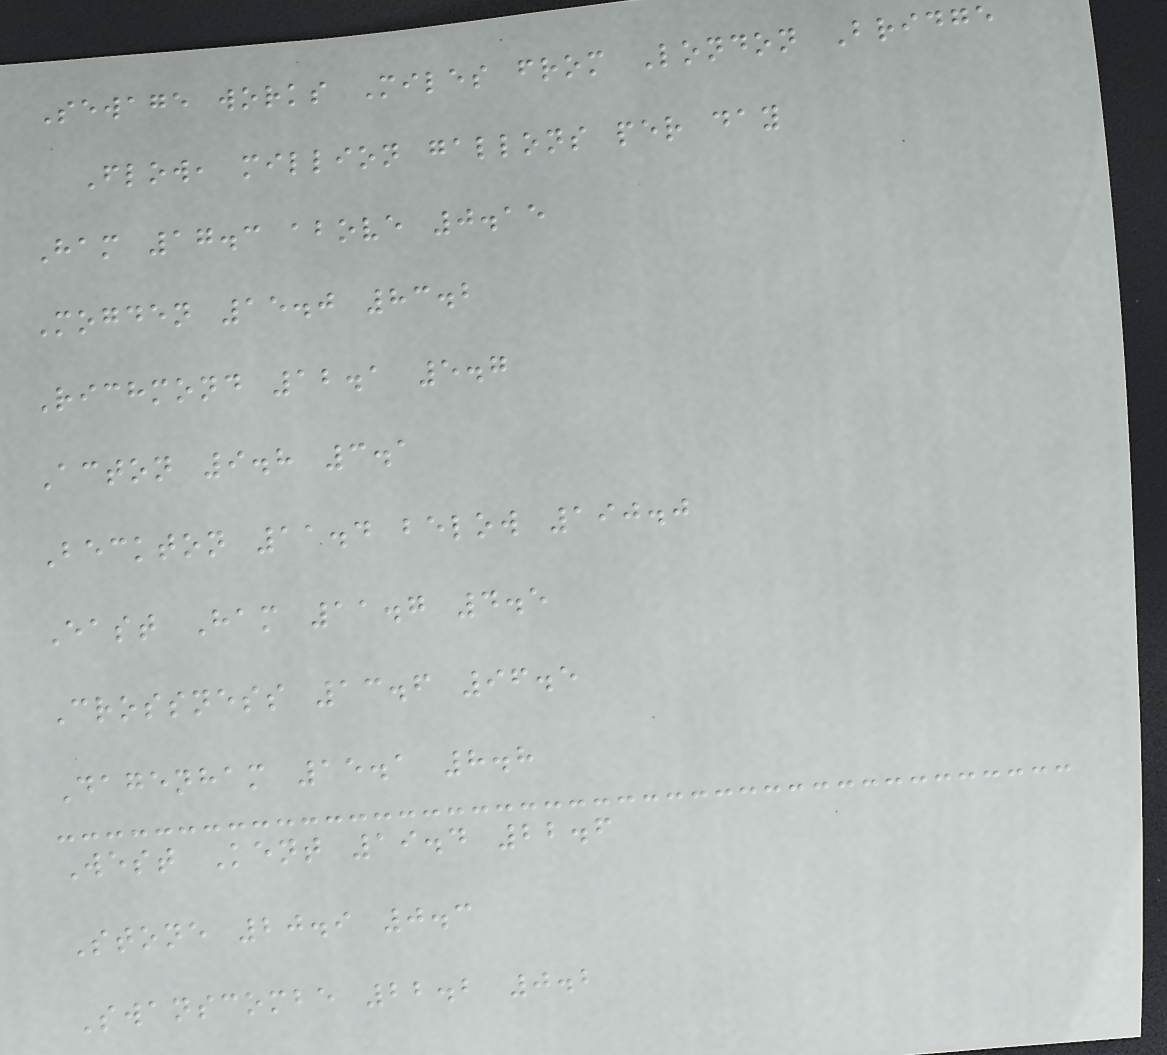Sewage works Miles from London Bridge
Flow, million gallons per day
Ham 17.3 above 0.15
Mogden 15.0 83.2
Richmond 12.1 5.7
Acton 9.8 3.1
Beckton 11.4 below 190.0
East Ham 11.7 4.5
Crossness 13.6 96.5
Dagenham 15.1 8.8
West Kent 19.4 22.6
Stone 20.9 0.3
Swanscombe 22.2 0.2
